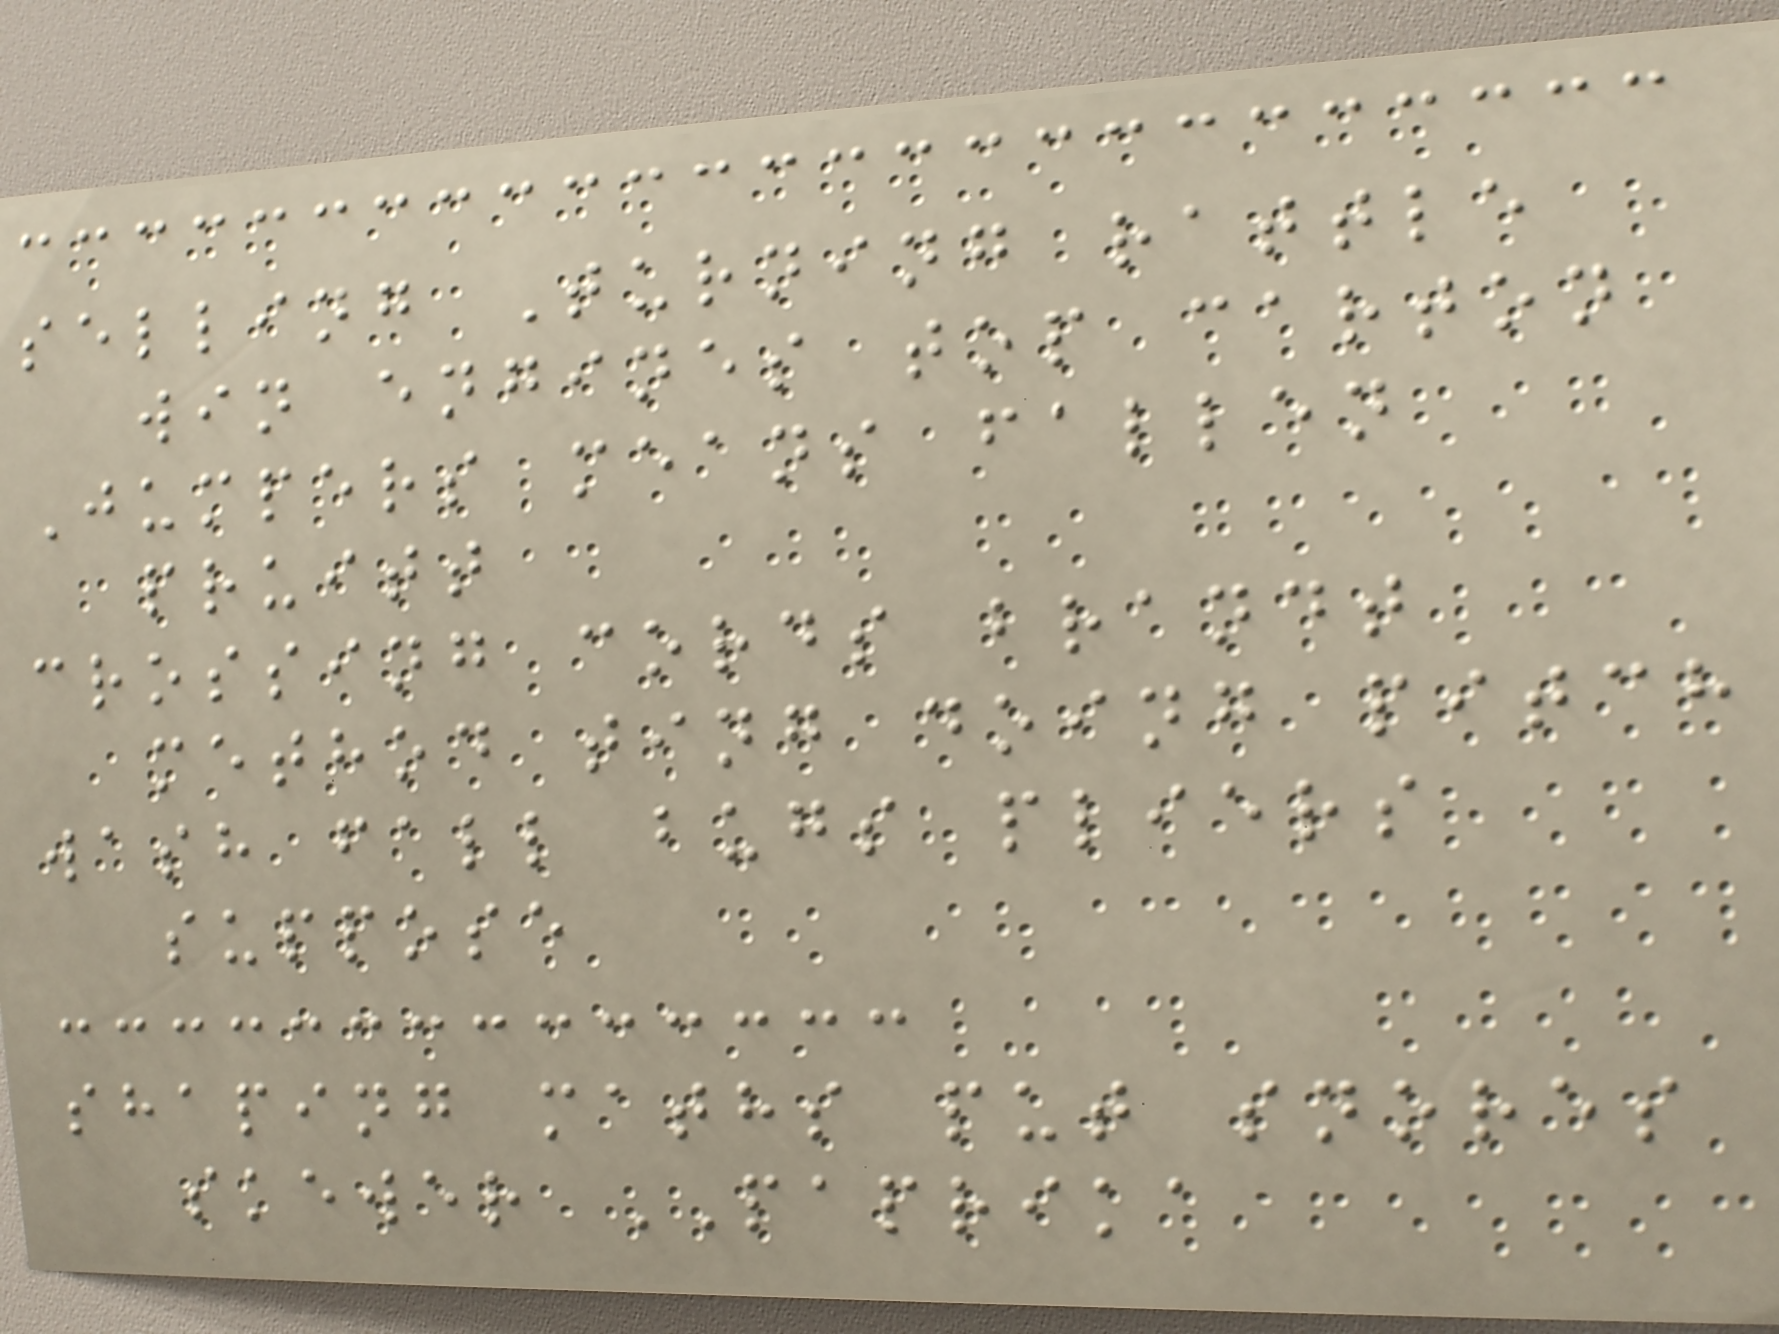selling Turning rattle
win engines top carton
Jumpers means fallen
pruitt
crossing cords brandt
method ting doing pitch
wash fall bugs pliers
suppose
shaping maths put snores
skewer PAPRIKA
